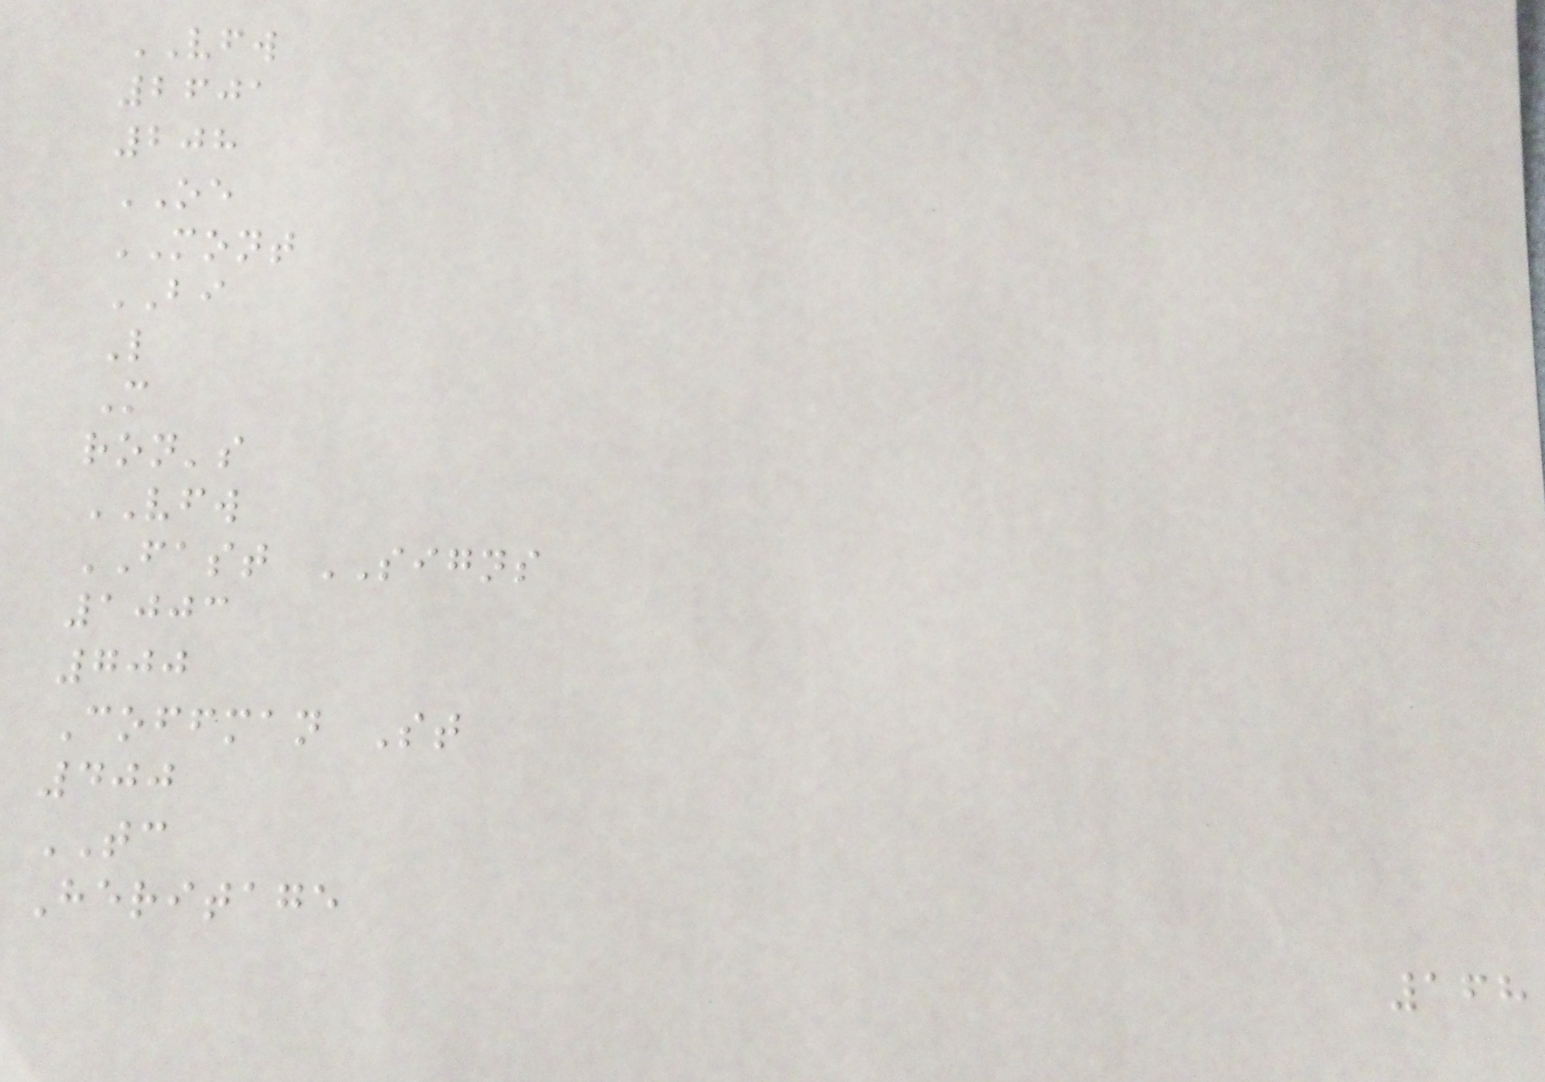VFW
2601
208
OE
MONT
BI
L
M
ron's
VFW
FAST SIGNS
1003
700
Coffman St
400
TC
Heritage
168
